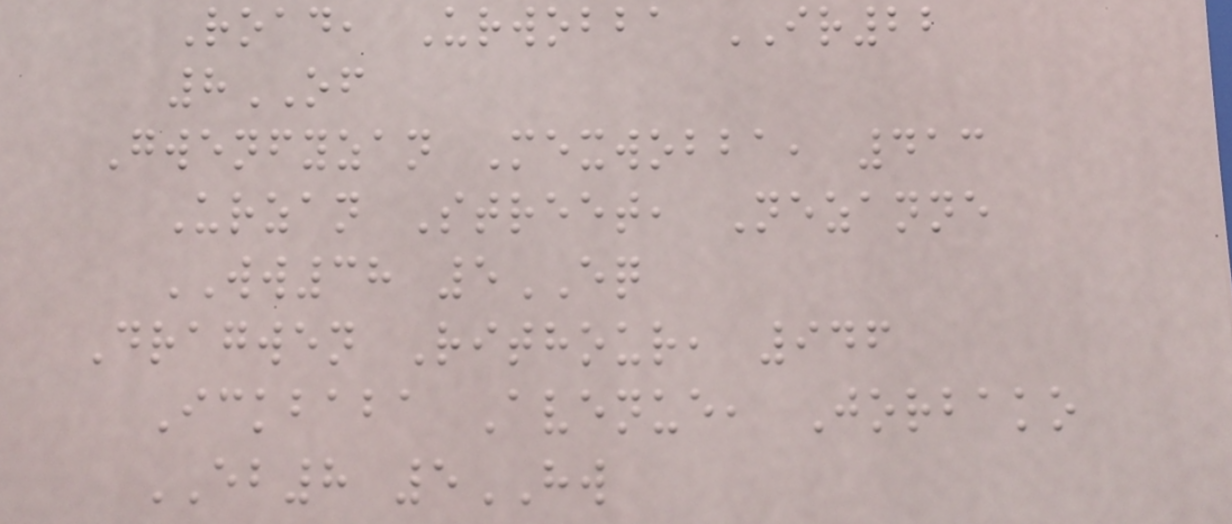Road, Urwobba IR22
8OF
Gwenfyzan Mexwobba, 413
Urzan Street, Nezanne
WW38 5EQ
Dragwen Rithour, 946
Ickbaba Avenue, Jorbako
EB8 5HW
